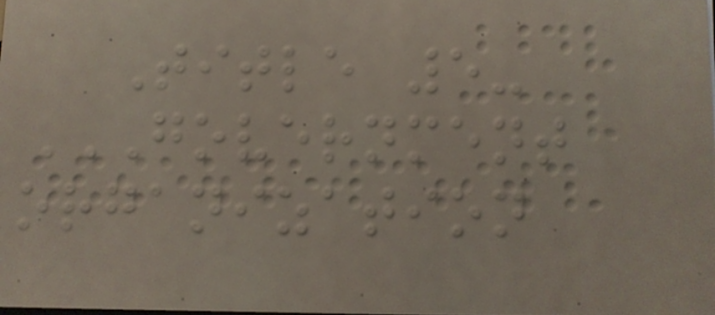Title 5-
GOVERNMENT
ORGANIZATION
